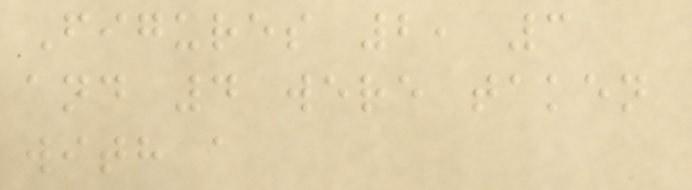Figures 2, 3
and 4 were taken
with a
